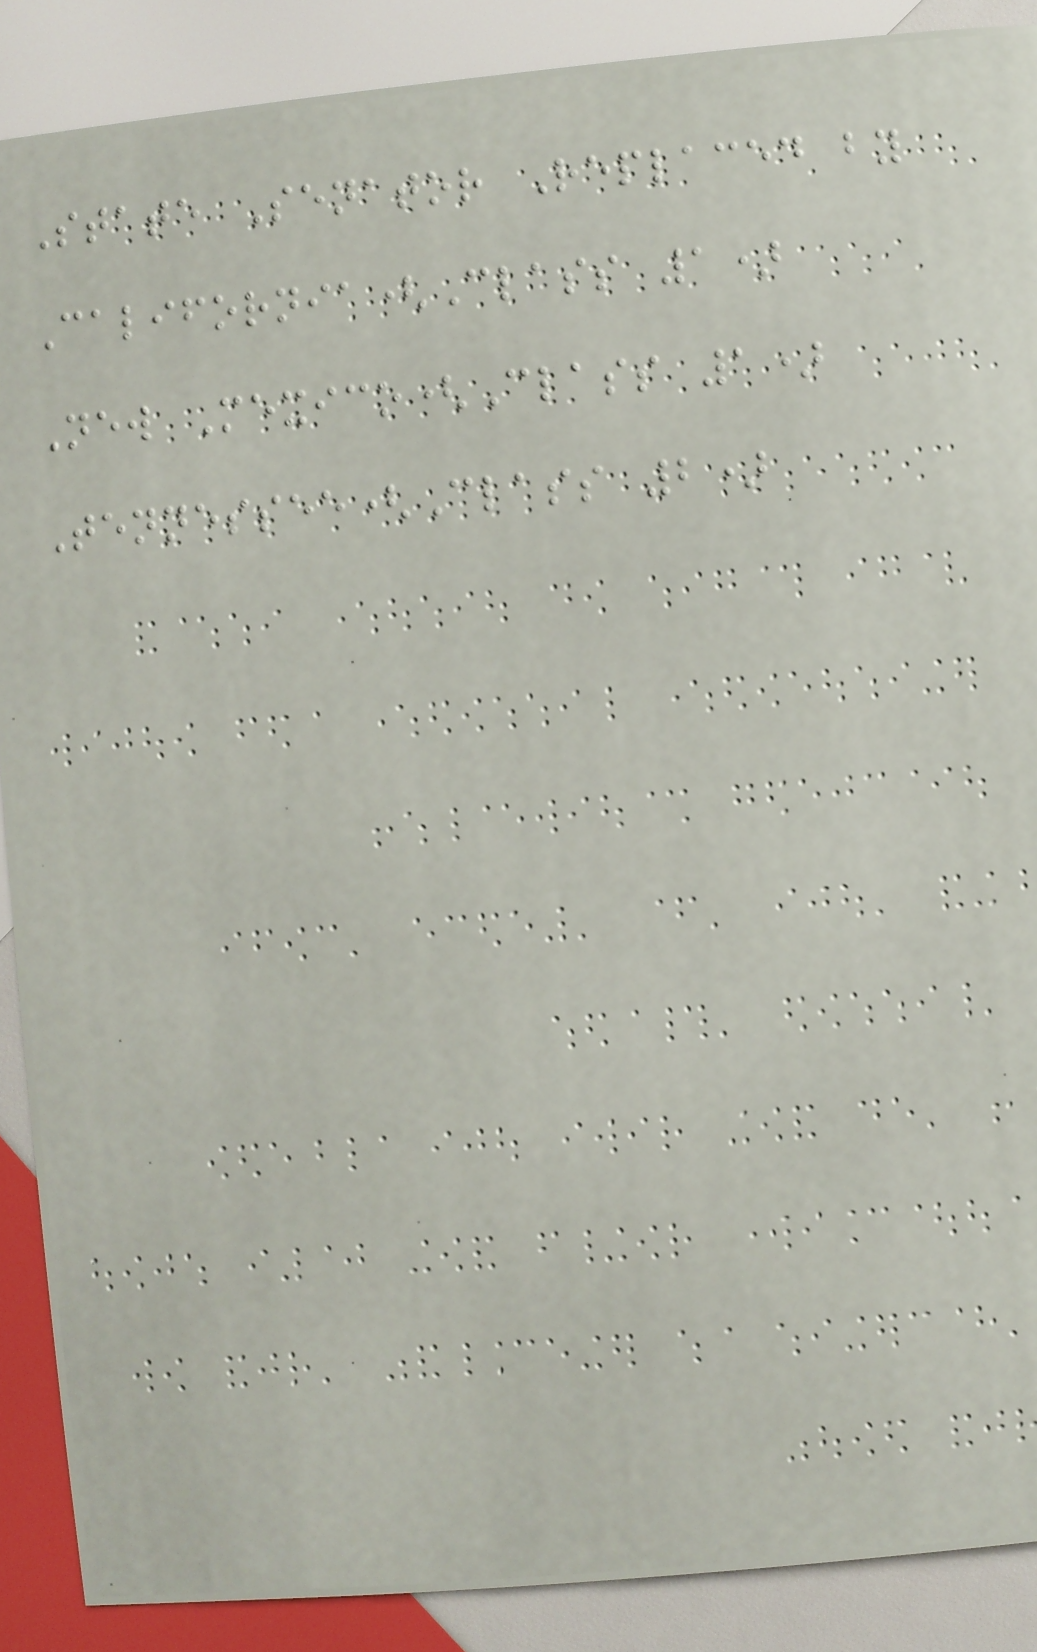State Senator Replaced by
California(Class 1)
New Mexico(Class 1)
Tennessee(Class 2)
